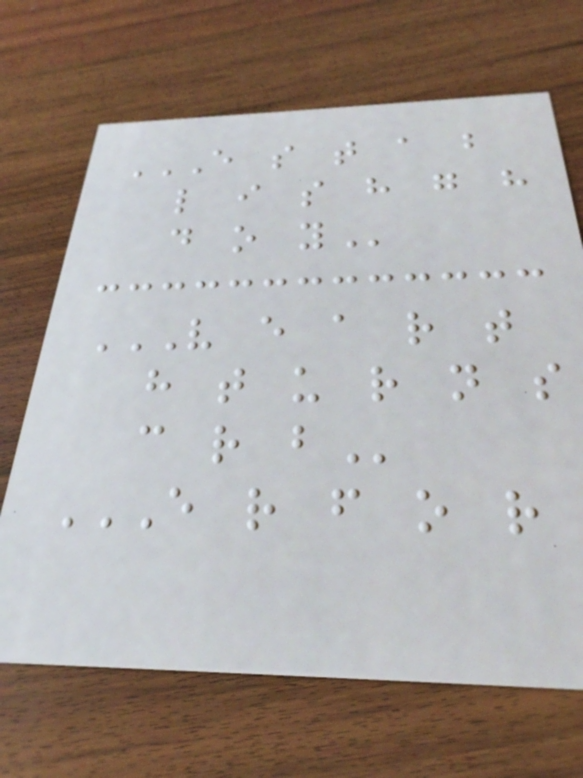E S T A B
L I S H G H
D O Y
V E A R T
H T U R N S
C R B
E R F O R
